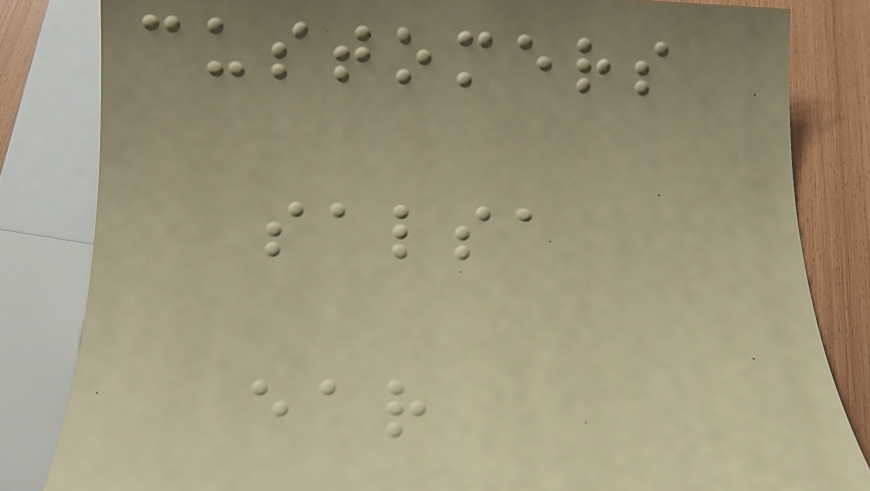customers
salsa
ear
